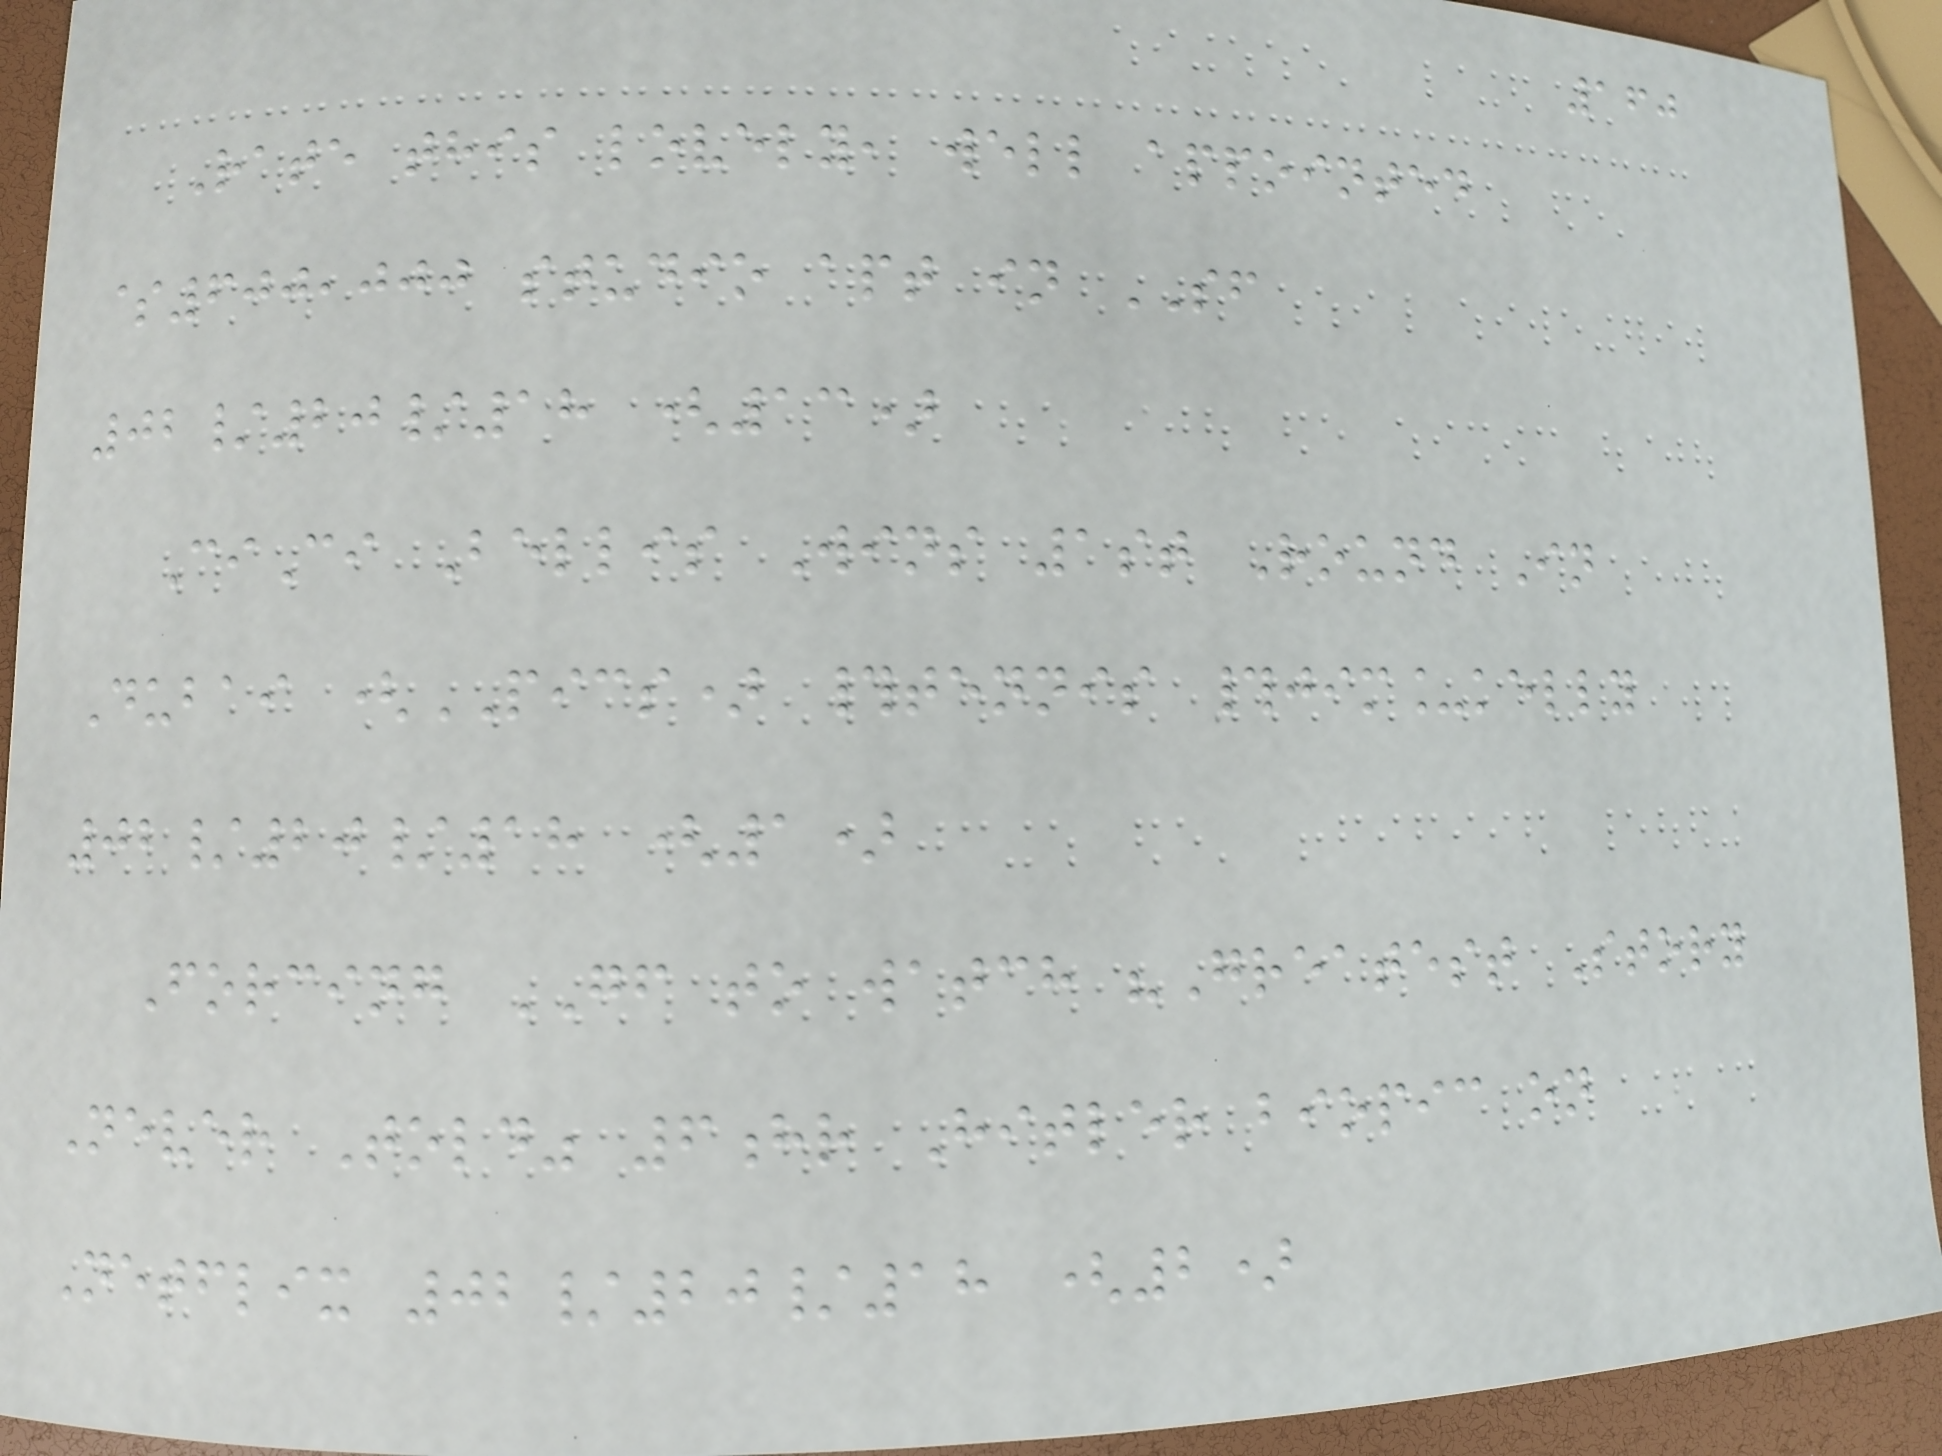160
Rate this lovely, well appointed
$600,000 studio apt in SF
02/20/18 (13)
CiCi Bellis Wins 1st Round In
Dubai (PICS) #tennis #jim_kelly
02/20/18 (1)
Forcing GF to watch "Greatest Story
Never Told" 6hr Hitler biopic on
Netflix 02/20/18 (2)
